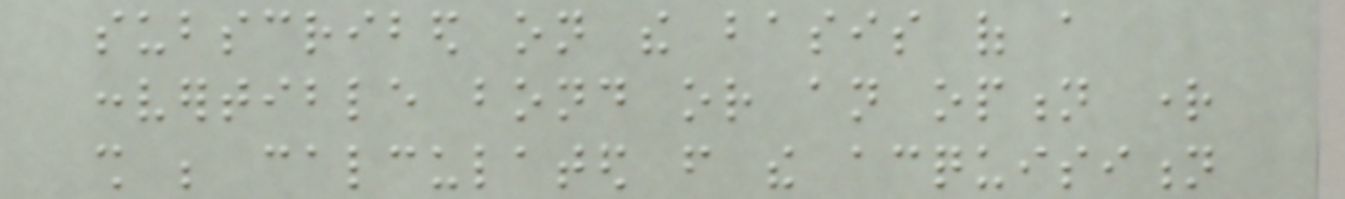subscribed on the basis of a
convertible bond or an option right
shall be calculated from the acquisition
